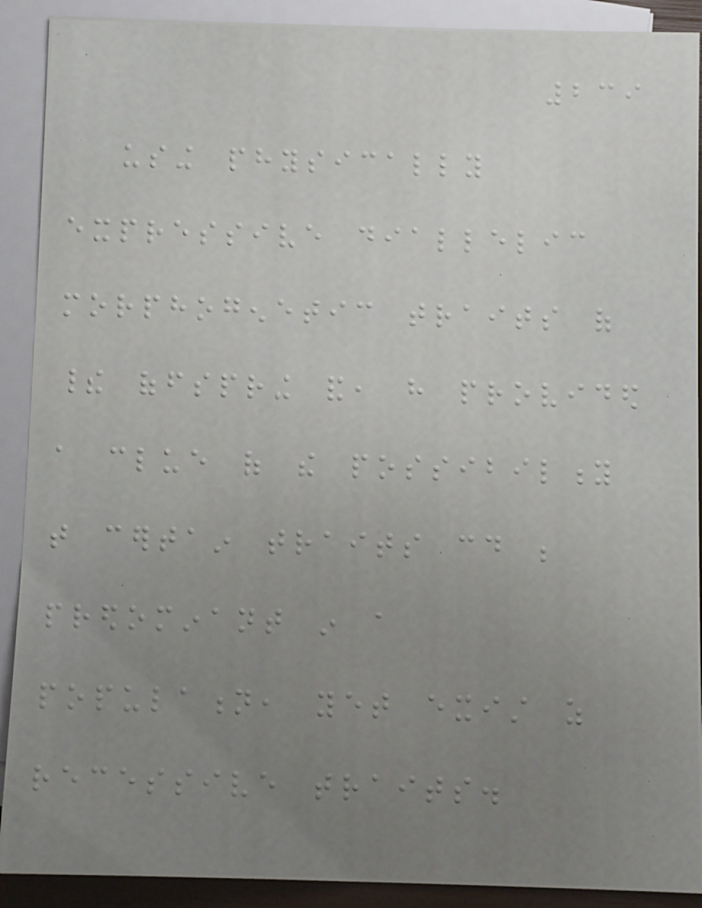239
using physically
expressive diallelic
morphogenetic traits of
their offspring and, have provided
a clue of the possibility
that certain traits could be
predominant in a
population, yet exist as
recessive traits.
